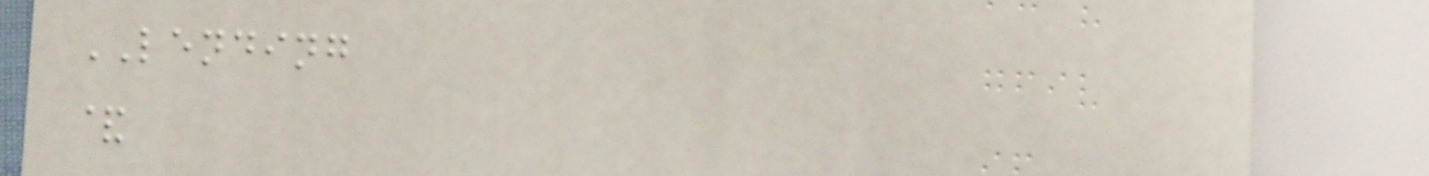LENDING
&
